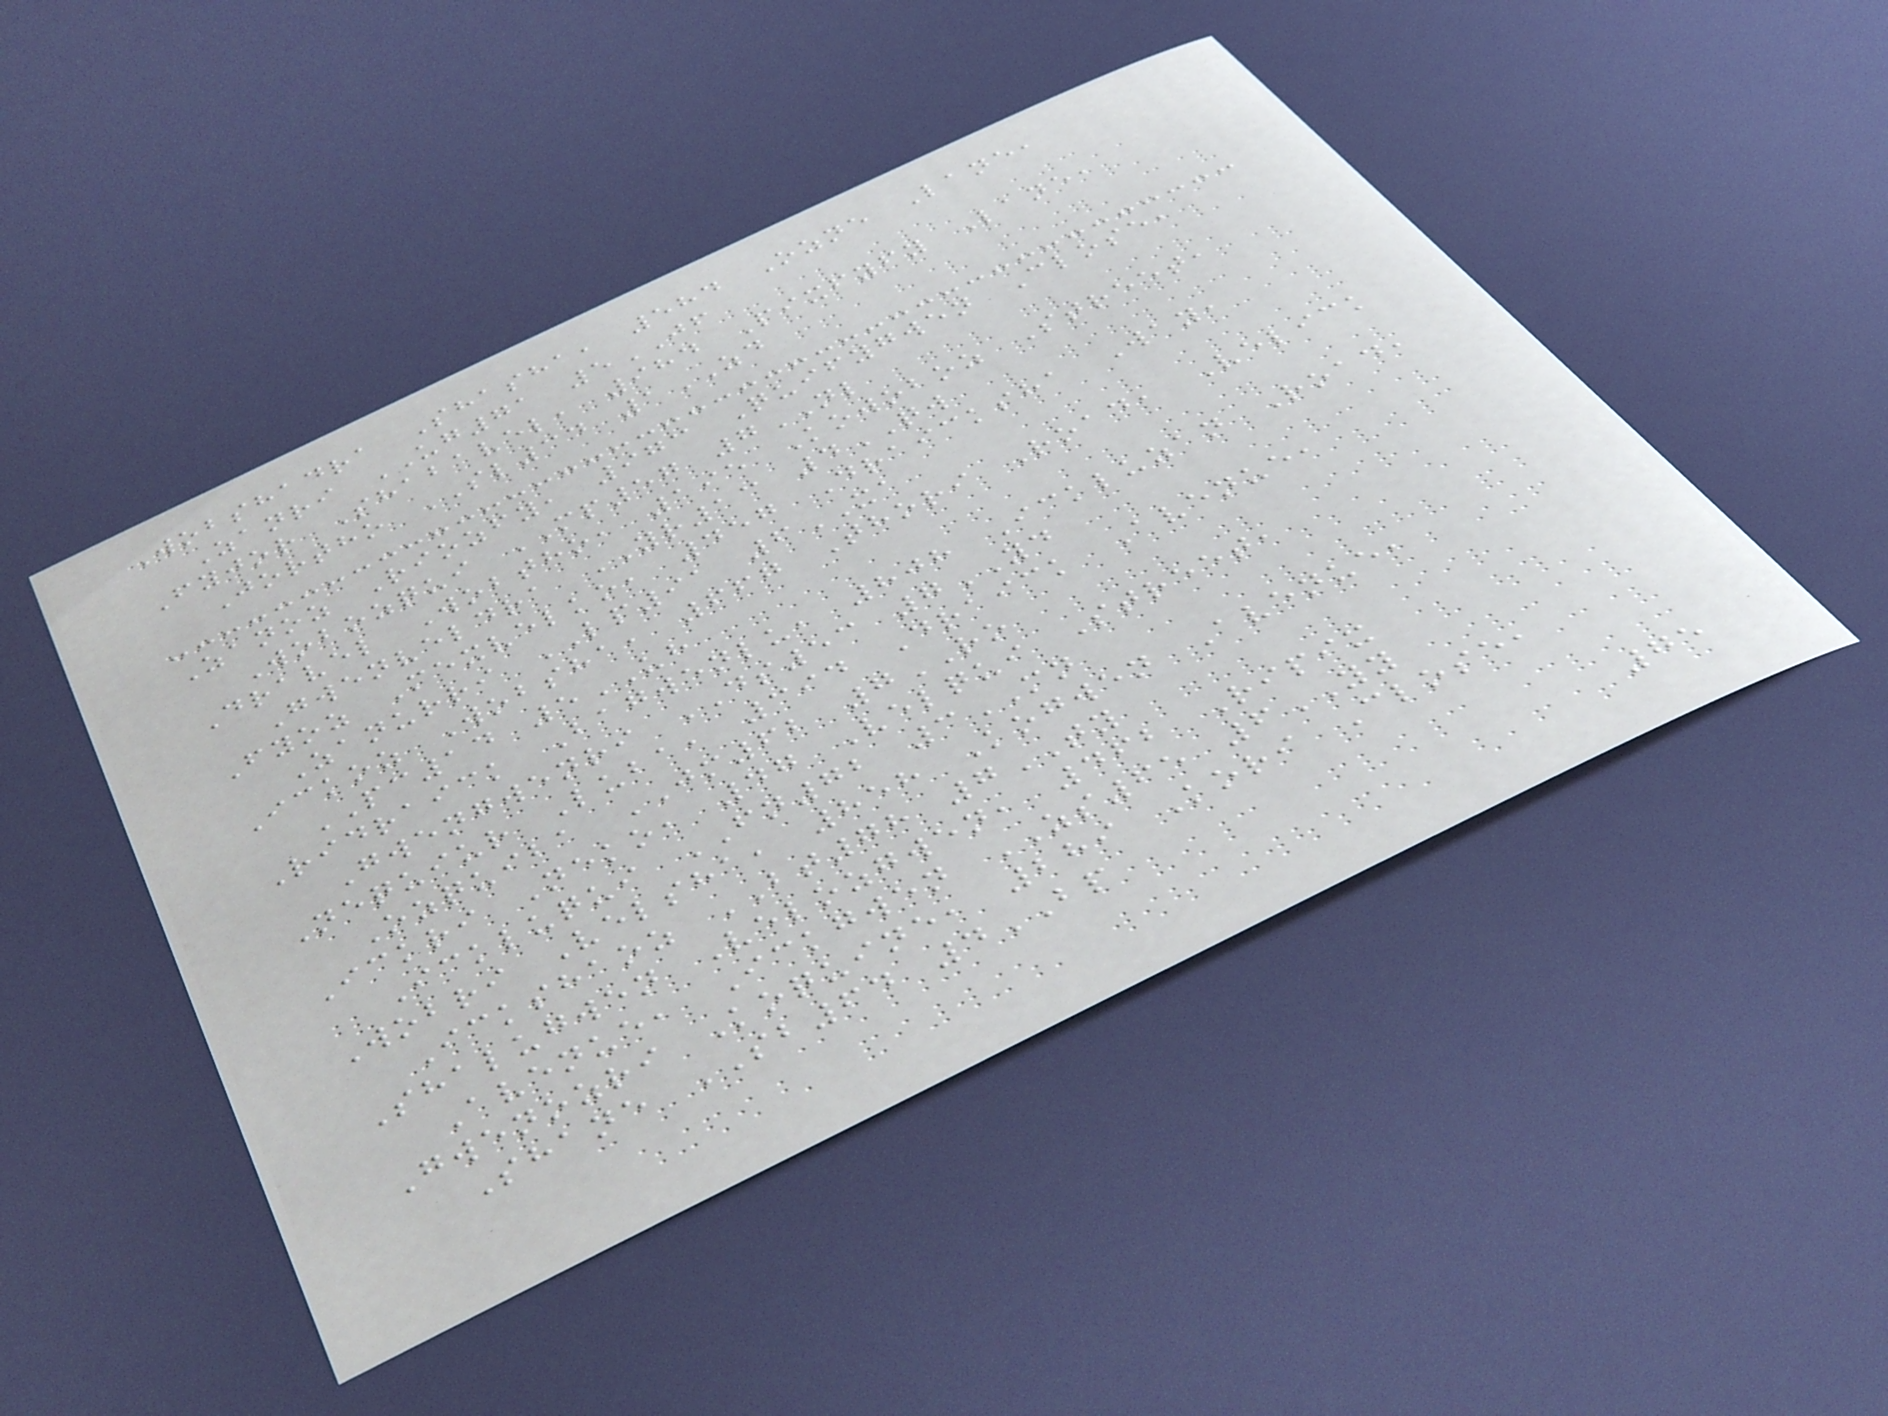Wobshadra Shasha, 584 Ozne Lane,
Zanri UG71 5JF
Fyjor Shabavel, 984 Pixfyfy Lane,
Jortho SL34 1ZD
Zanoz Riozfy, 973 Quifygwen Close,
Wobozqui MP57 7NL
Dravel Wobtho, 195 Kowoboz Street,
Gwenveldra YR13 4QW
Fyoz Mexvelko, 457 Draicksha Way,
Zanurri LP91 6XA
Ickoz Wobsha, 667 Thori Road, Velick
PC14 5UH
Ridraick Bagwenlu, 808 Ickluzan Road,
Gwengwenri DS53 7YD
Nequiur Luba, 394 Draick Avenue,
Ozquiba JM62 7RO
Ickri Neko, 47 Velqui Street,
Ickluqui FN72 3MN
Wobri Velsha, 858 Kogwen Avenue,
Ickshaoz BT78 7TY
Shalugwen Velozgwen, 462 Ripix
Avenue, Ickgwen ZS65 6YY
Gwenozri Koquine, 289 Kori Close,
Shane SB64 4BP
75
